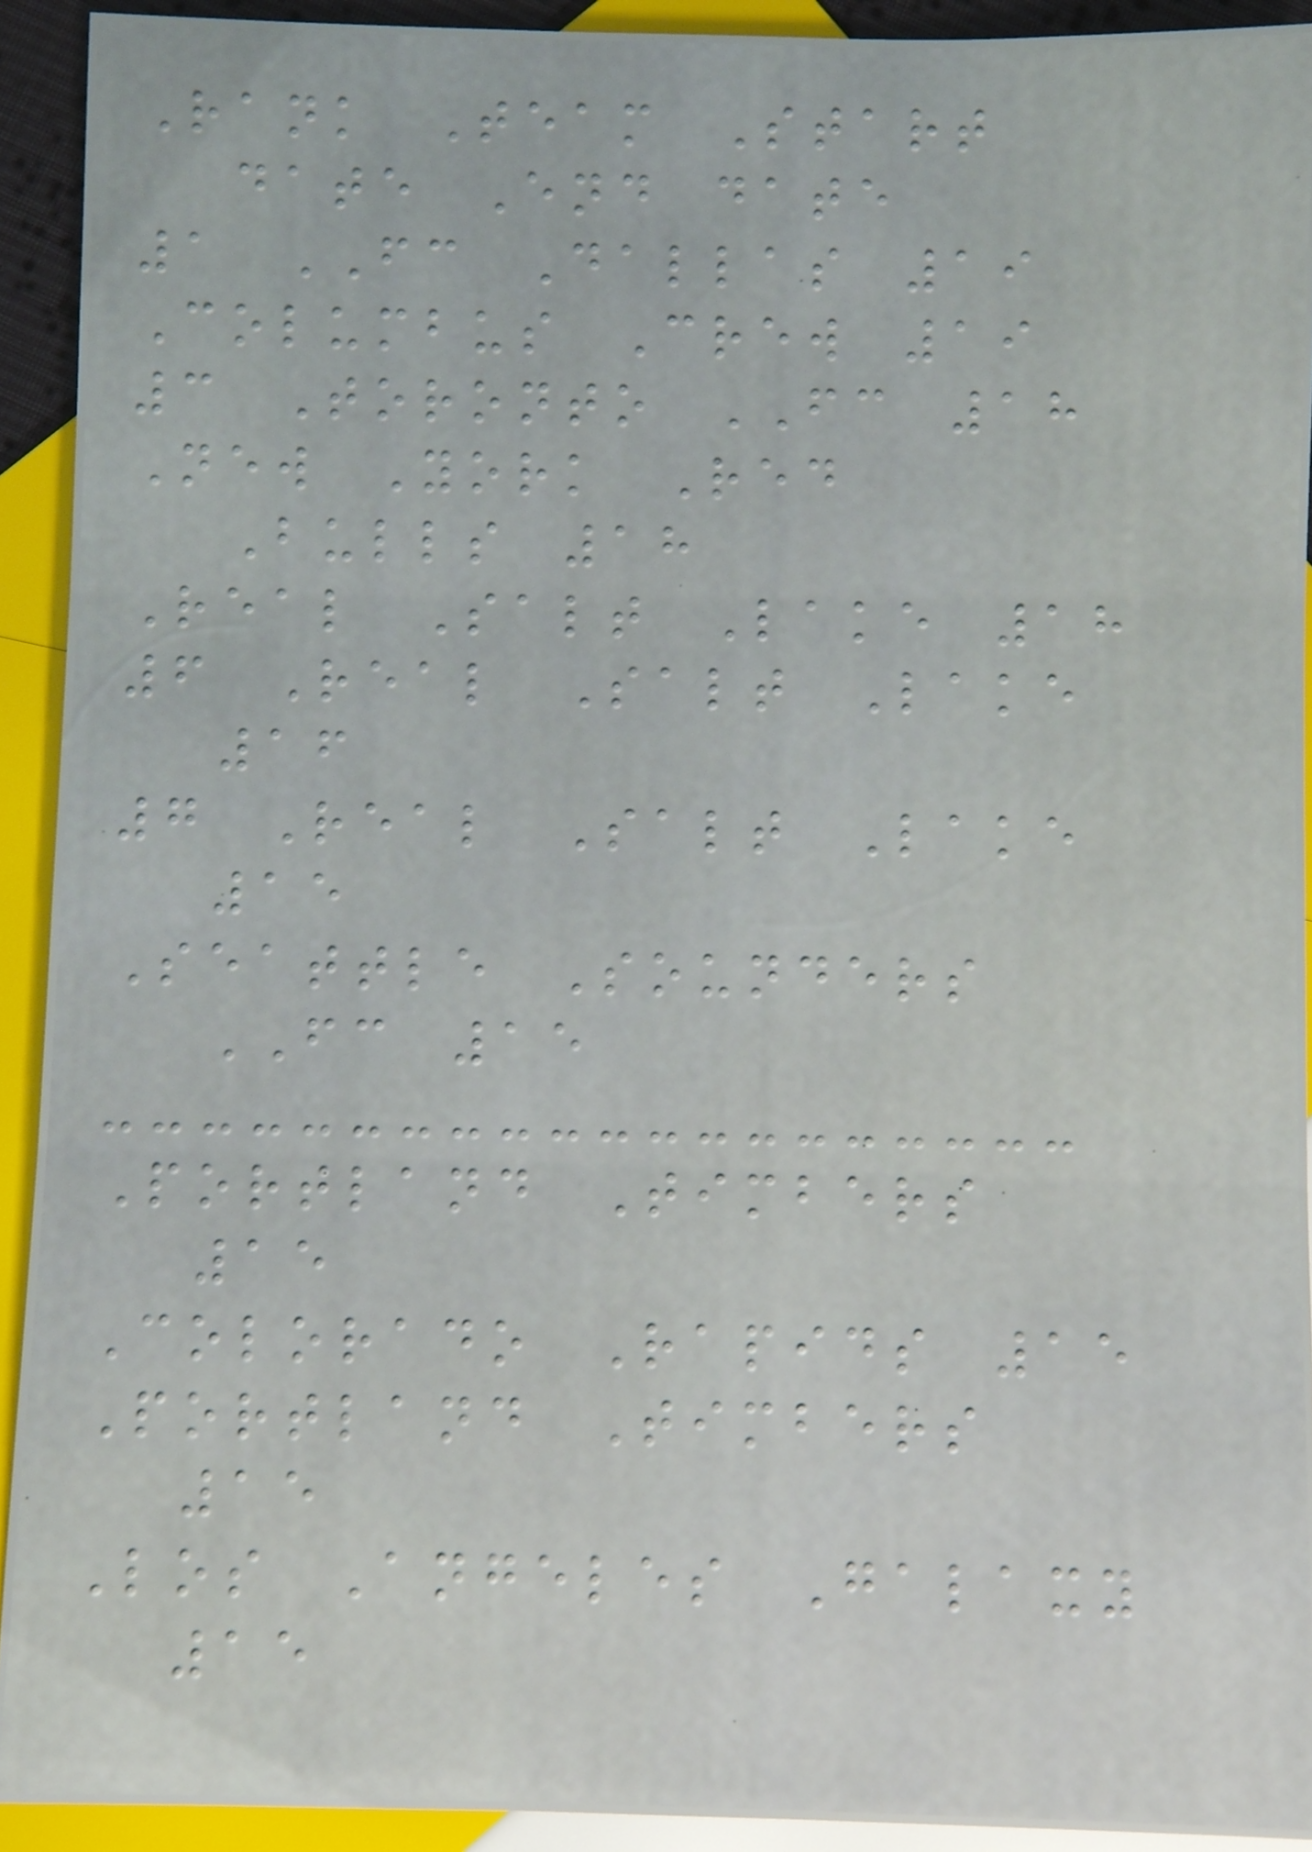Rank Team Start
date End date
1 FC Dallas 19
Columbus Crew 19
3 Toronto FC 18
New York Red
Bulls 18
Real Salt Lake 18
6 Real Salt Lake
16
7 Real Salt Lake
15
Seattle Sounders
FC 15
Portland Timbers
15
Colorado Rapids 15
Portland Timbers
15
Los Angeles Galaxy
15
